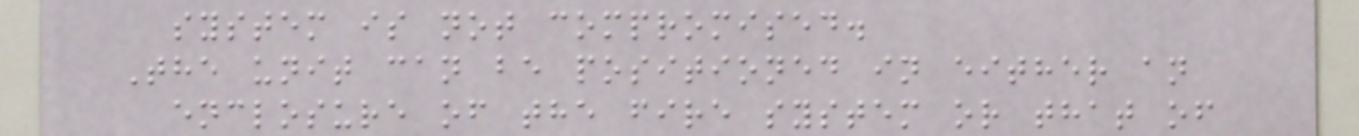system is not compromised.
The unit can be positioned in either an
enclosure of the fire system or that of
